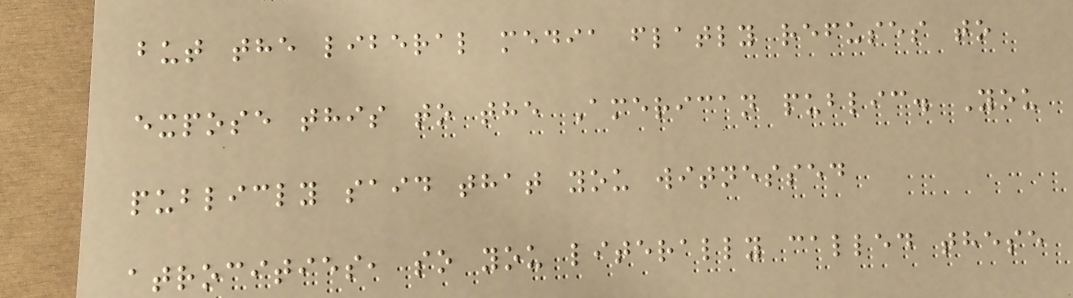but the liberal media flatly refuses to
expose this to the American public. You
publicly said that you witnessed
atrocities, so you literally called these
